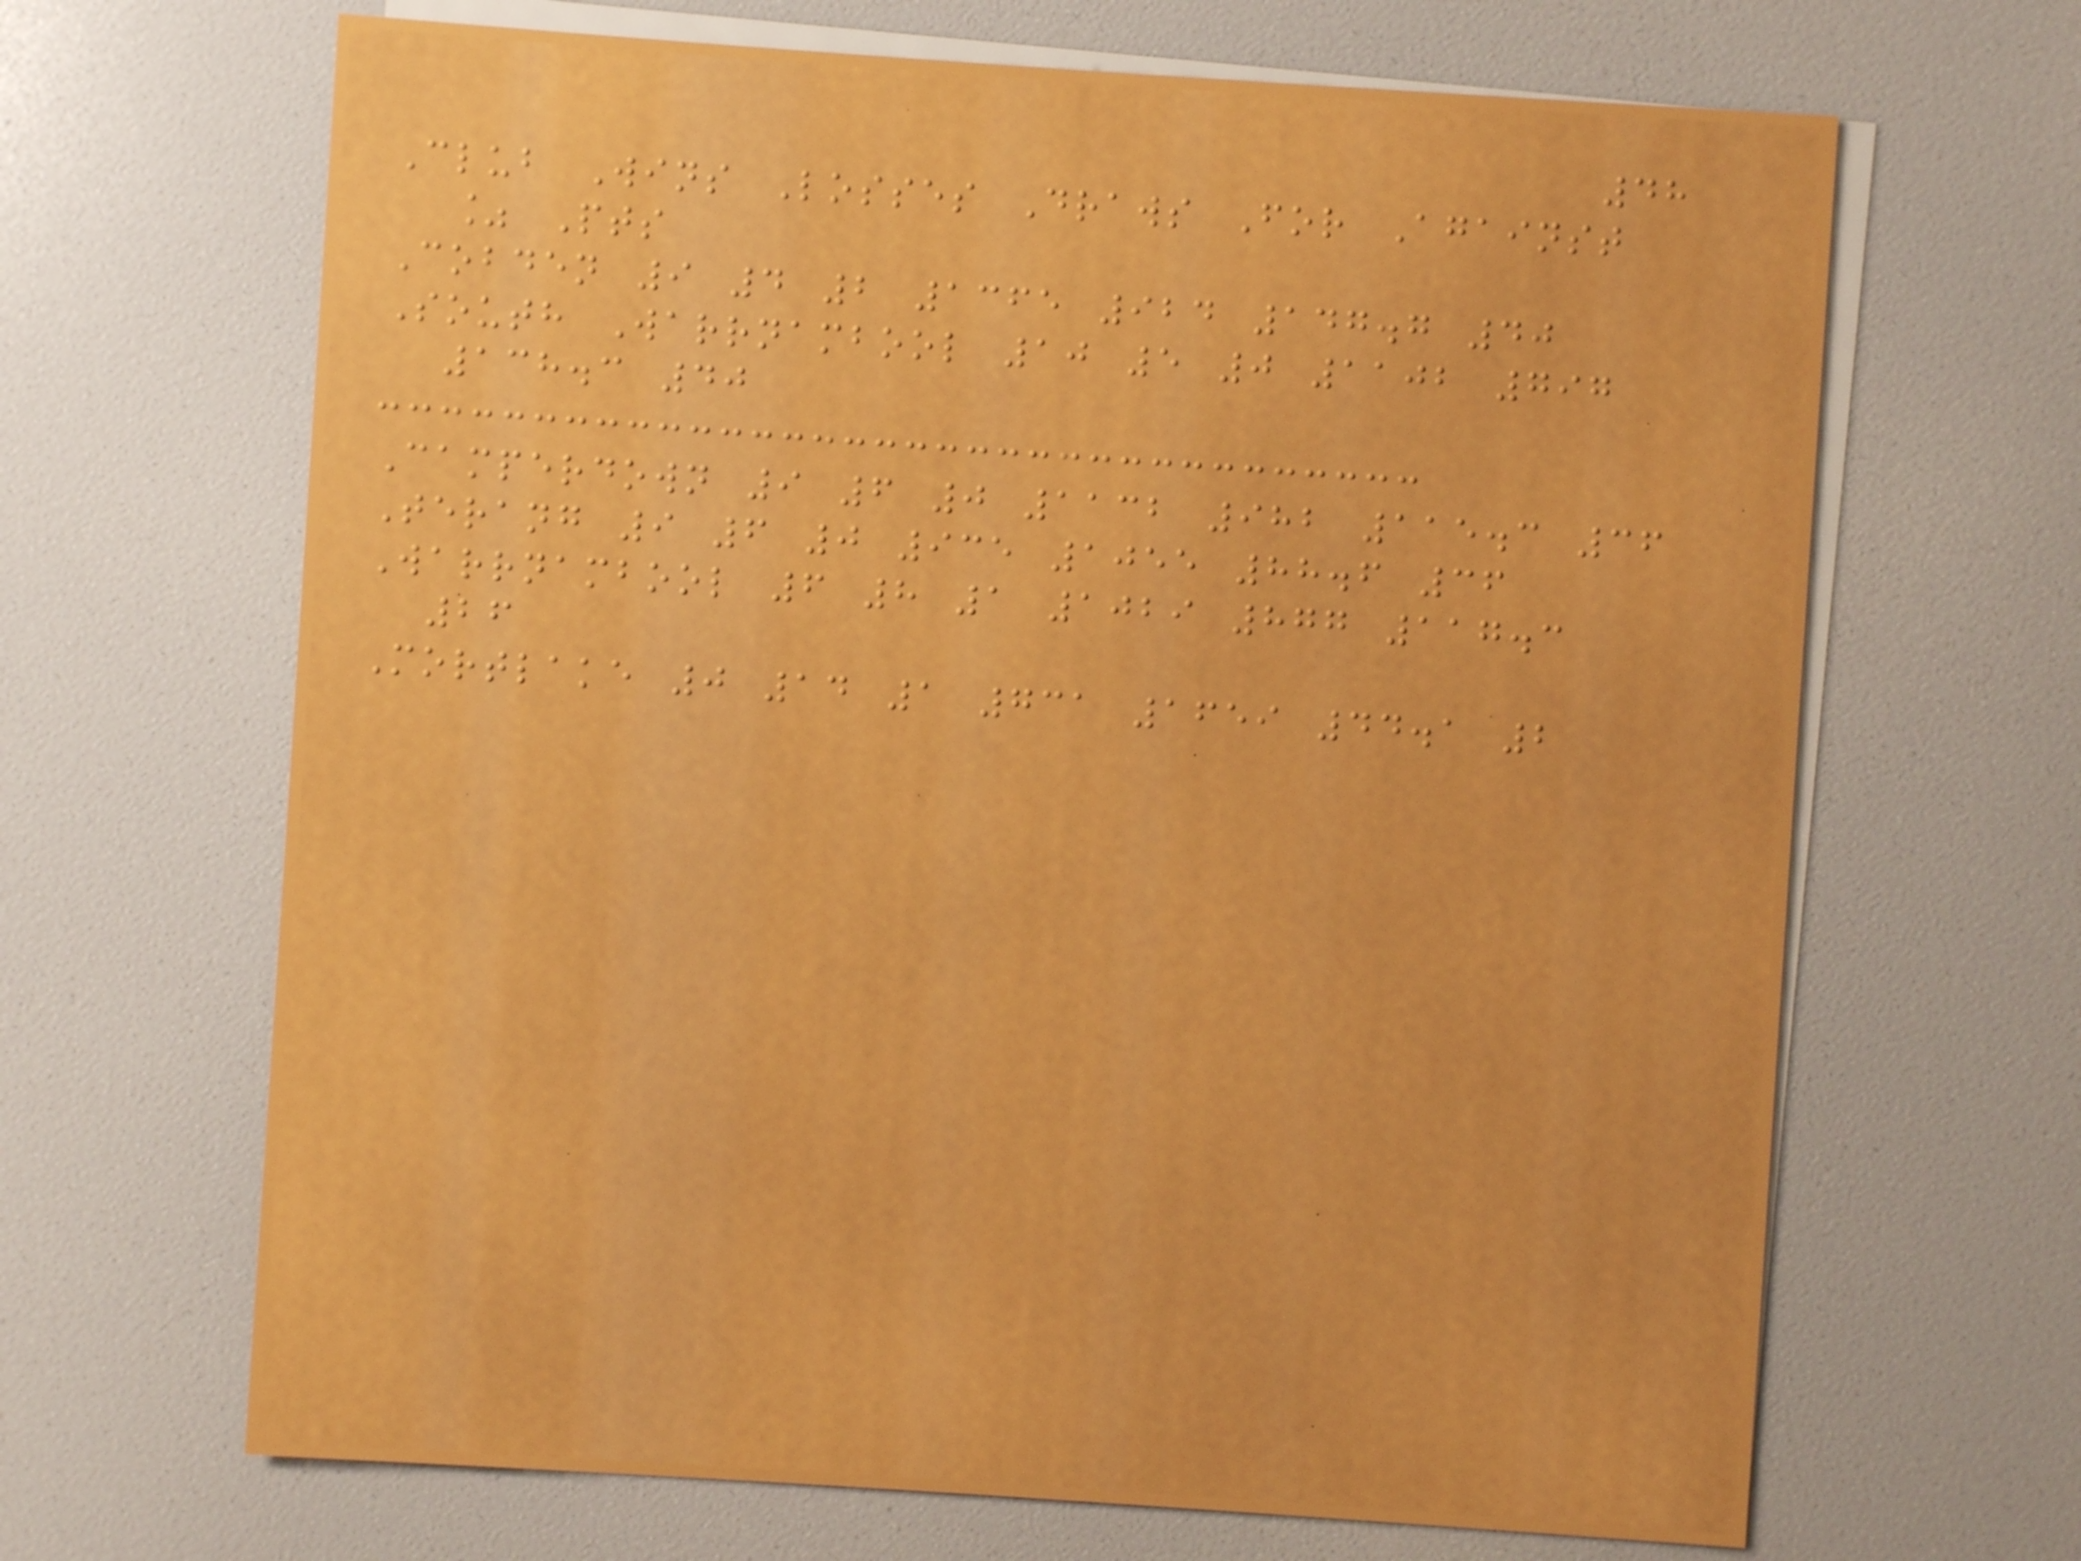48
Club Wins Losses Draws For Against
% Pts
Cobden 9 4 2 1365 924 147.7 40
South Warrnambool 10 5 0 1102 797
138.3 40
Camperdown 9 6 0 1132 982 115.3 36
Terang 9 6 0 935 1055 88.6 36
Warrnambool 6 8 1 1029 877 117.3
26
Mortlake 0 14 1 731 1659 44.1 2
